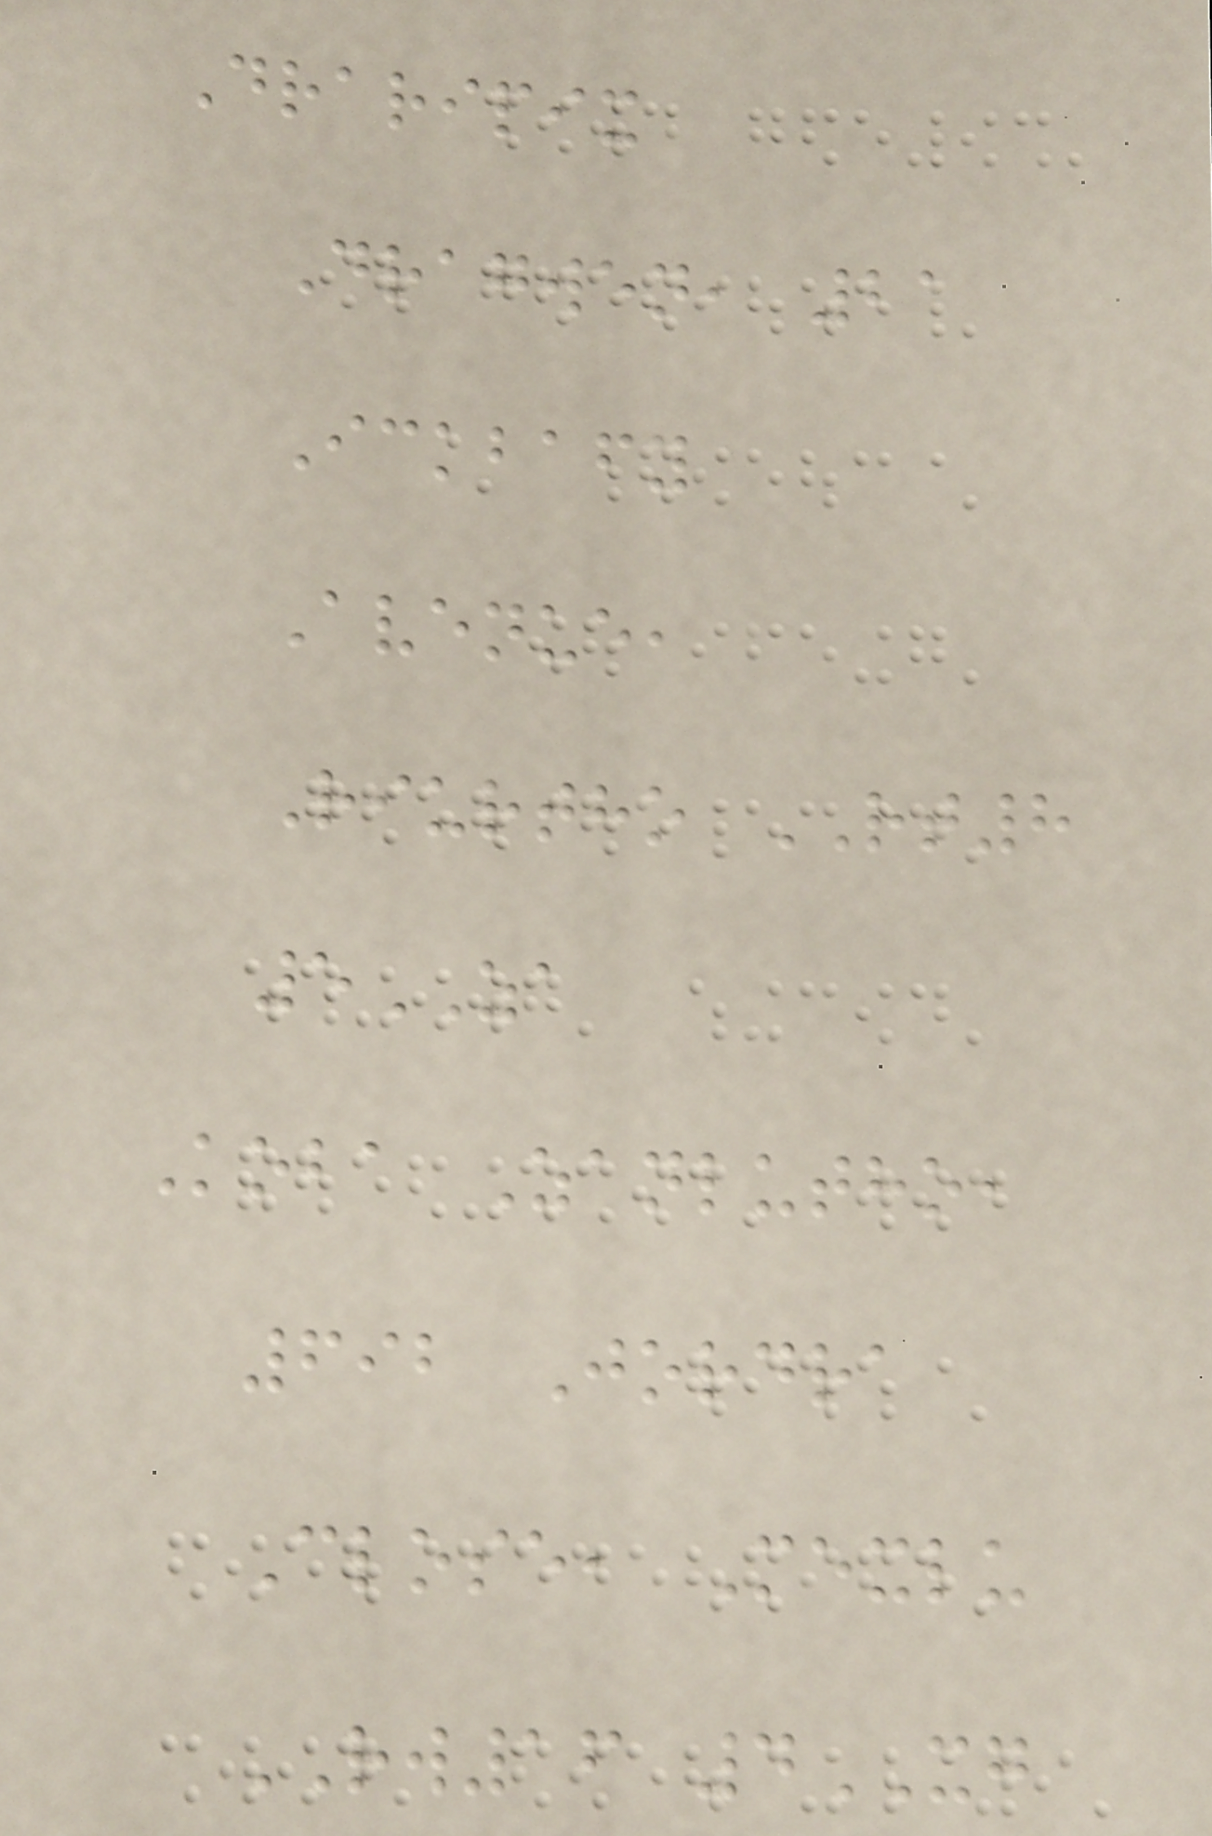Draripix
Dragwen, 21
Ickbafy
Avenue,
Riurtho RT8
5ZA
Koba Zanlutho,
692 Jordra
Close, Mexlu
RW16 4XG
